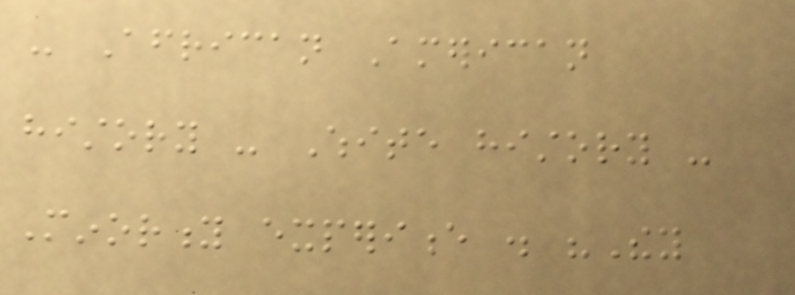- African American
history - White history -
Minority experience . "They
